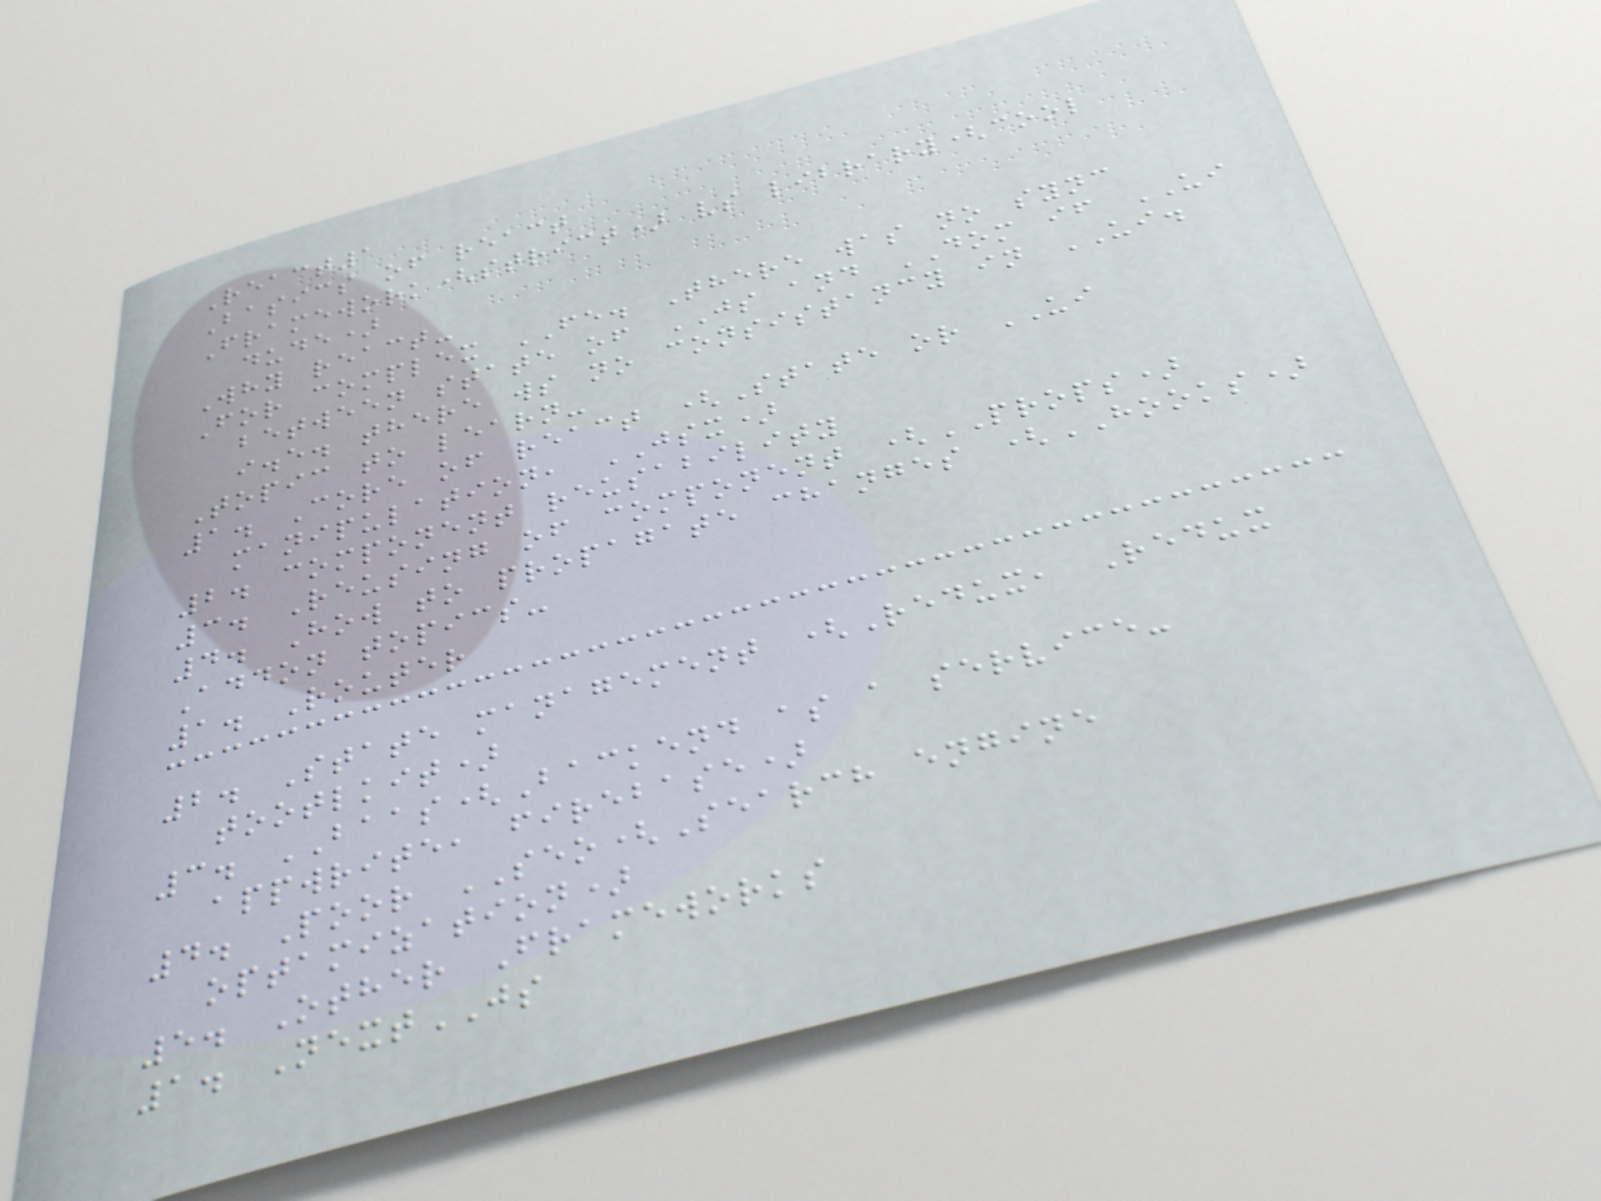React1
Basics of react
Framework(strict) vs library(cool
dude)
Why react-
For complex FE. There was no sync
between state of JS and DOM if UI
i.e. there ws no consistancy in UI.
Topic to learn-
1. Core of react (State or UI
manipulation, JSX)
2. component reusability
3. Reusing of component (PROPS)
4. How to propagate changes (HOOKS)
Addon topics-
1. Router
2. State management (Redux, Redux
tootlkit)
3. BAAS(Backend as a service-
appwrite, firebase)
4. Poor SEO(Search engine
optamization)
5. Other Frameworks
1. NextJS
